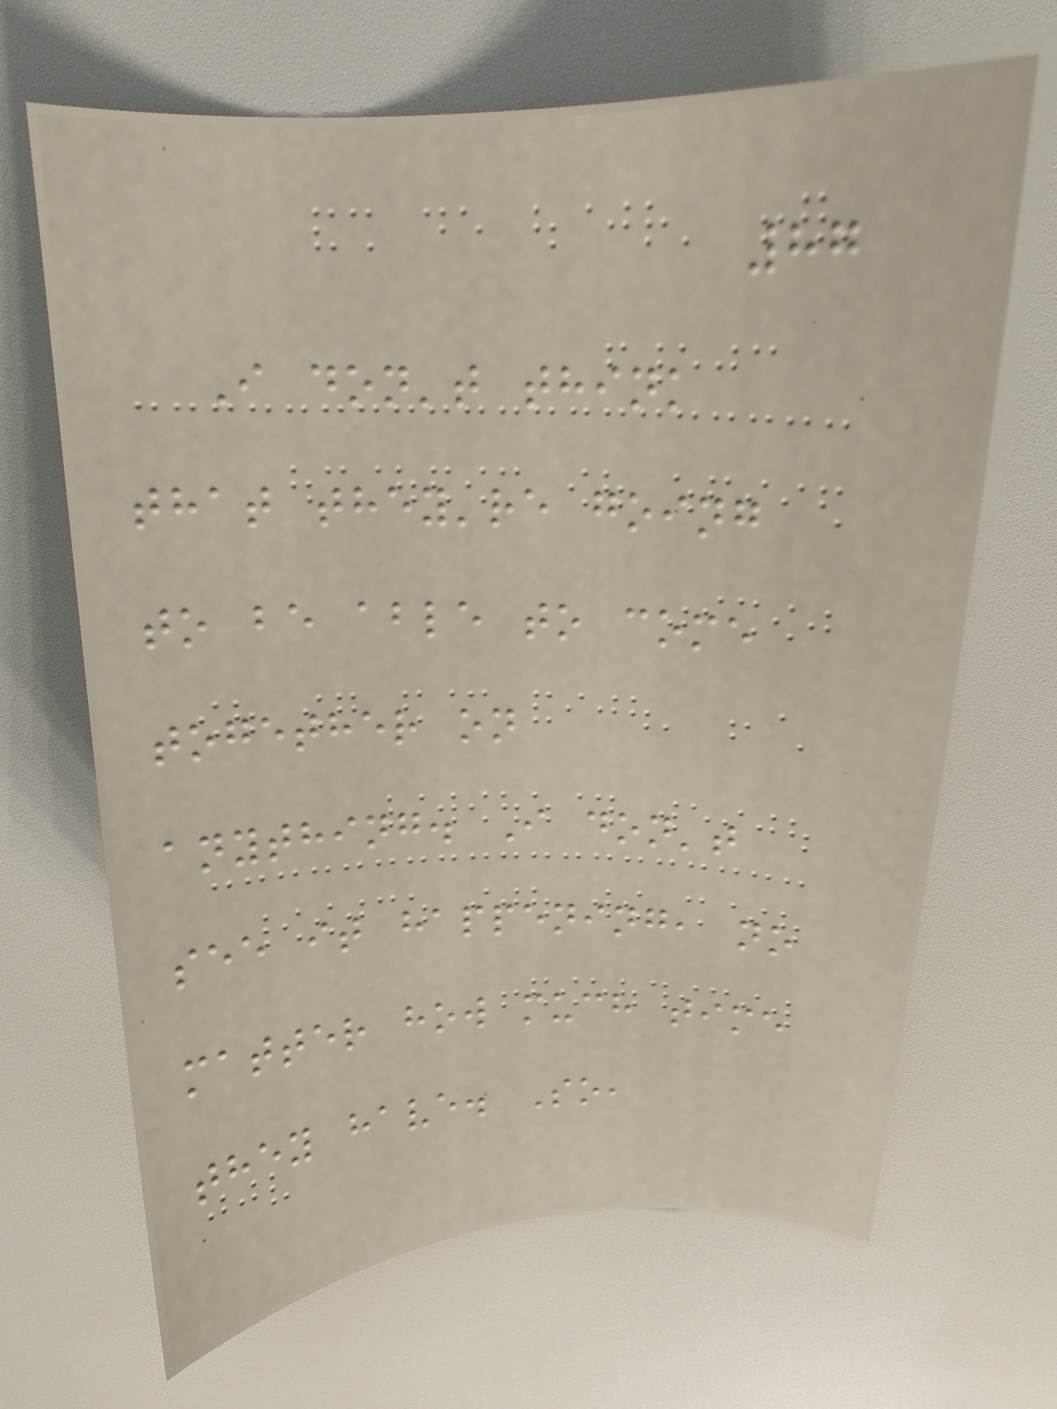87
I don't think
that they're going
to be able to come
together on
anything. I don't
see it happening, no
matter how much time
they have. So,
